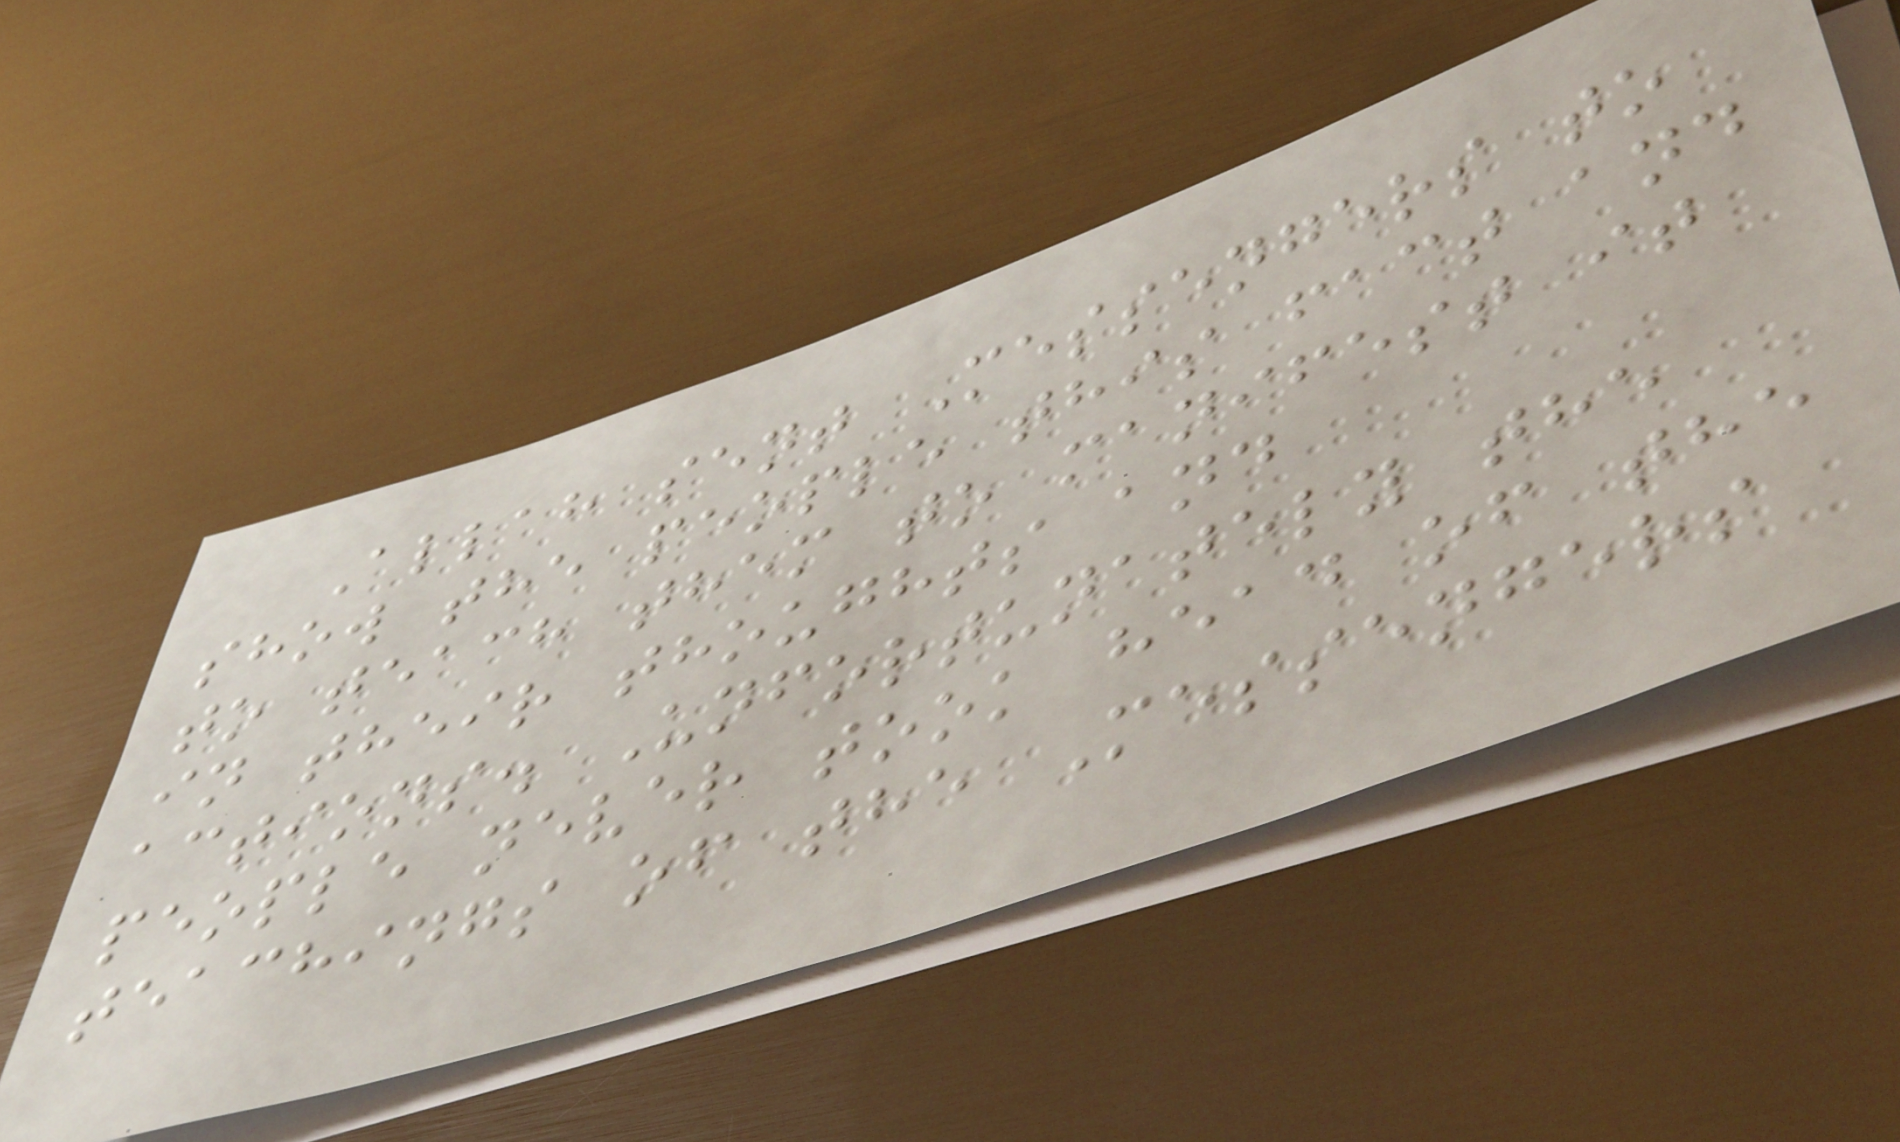Allah sent Messengers to
show the people this fact and
to teach them to manifest it
in their thoughts and
actions. Unfortunately the
people never took head of the
teachings of the Messengers
